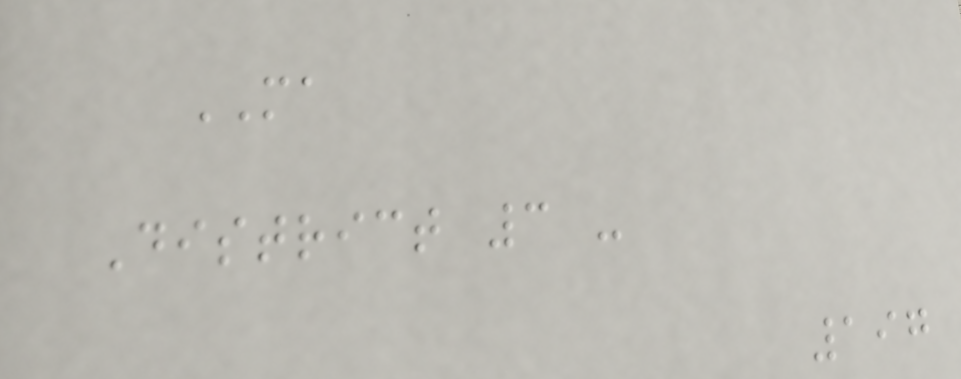MA
District 3 -
197
